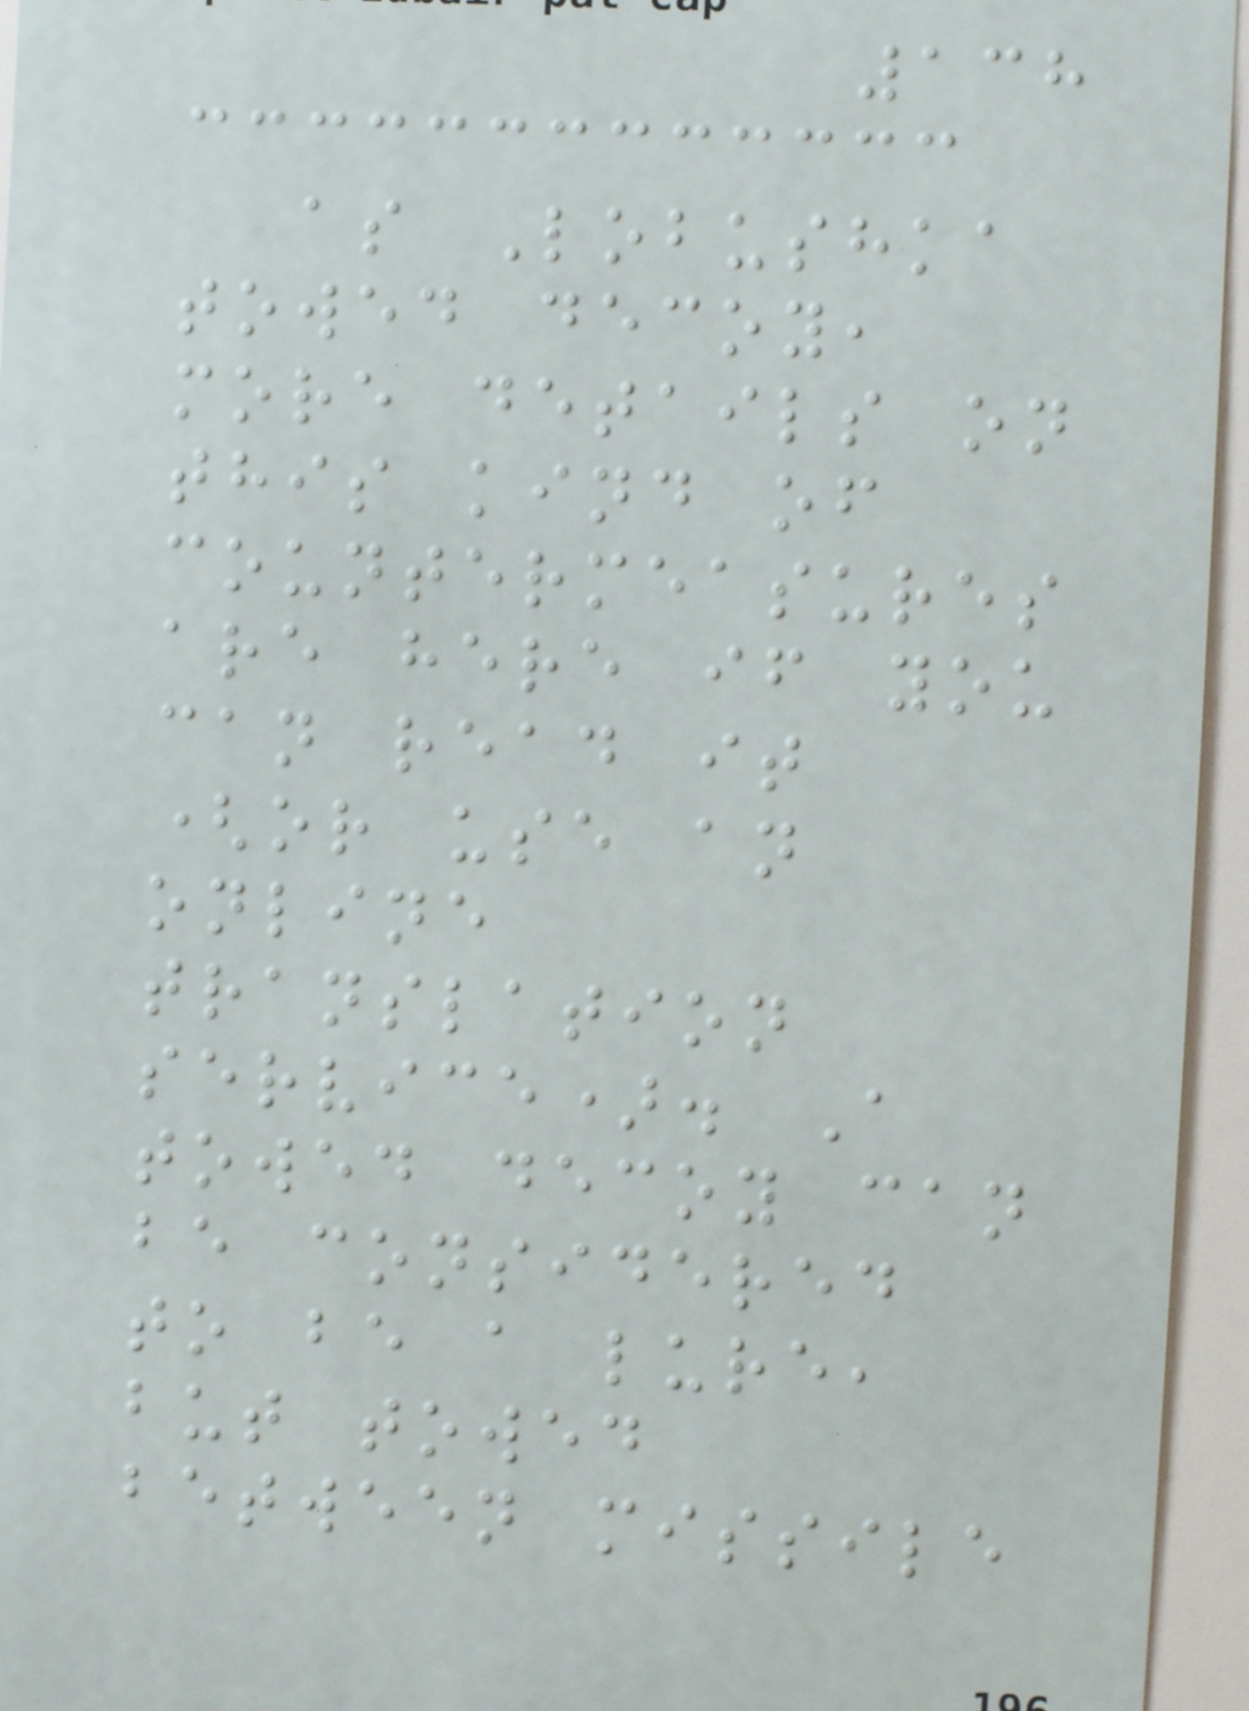138
as Lobushka
towed decoy,
more details on
this kind of
countermeasures
are here if you
can read it
(or use an
online
translation
service). A
towed decoy can
be considered
to be a lure,
but towed
between missile
